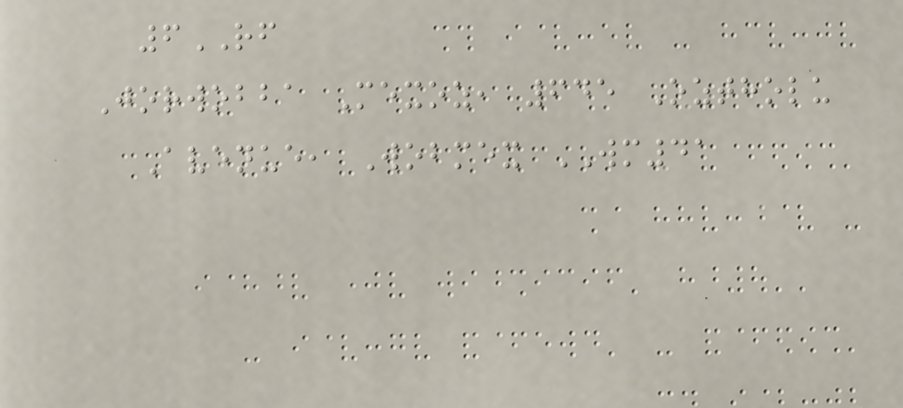6RF
Jorwobba Mexoz, 645 Oztholu
Avenue, Wobmex WM41
